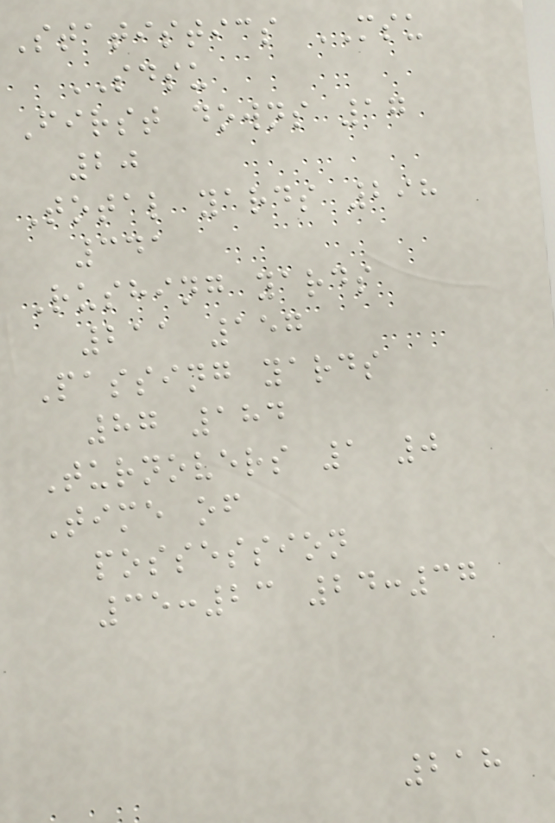Statistics MSU
SDSU
First downs 17
20
Total yards 298
341
Rushing yards
211 157
Passing yards
87 184
Turnovers 1 0
Time of
possession
35:23 24:37
218
